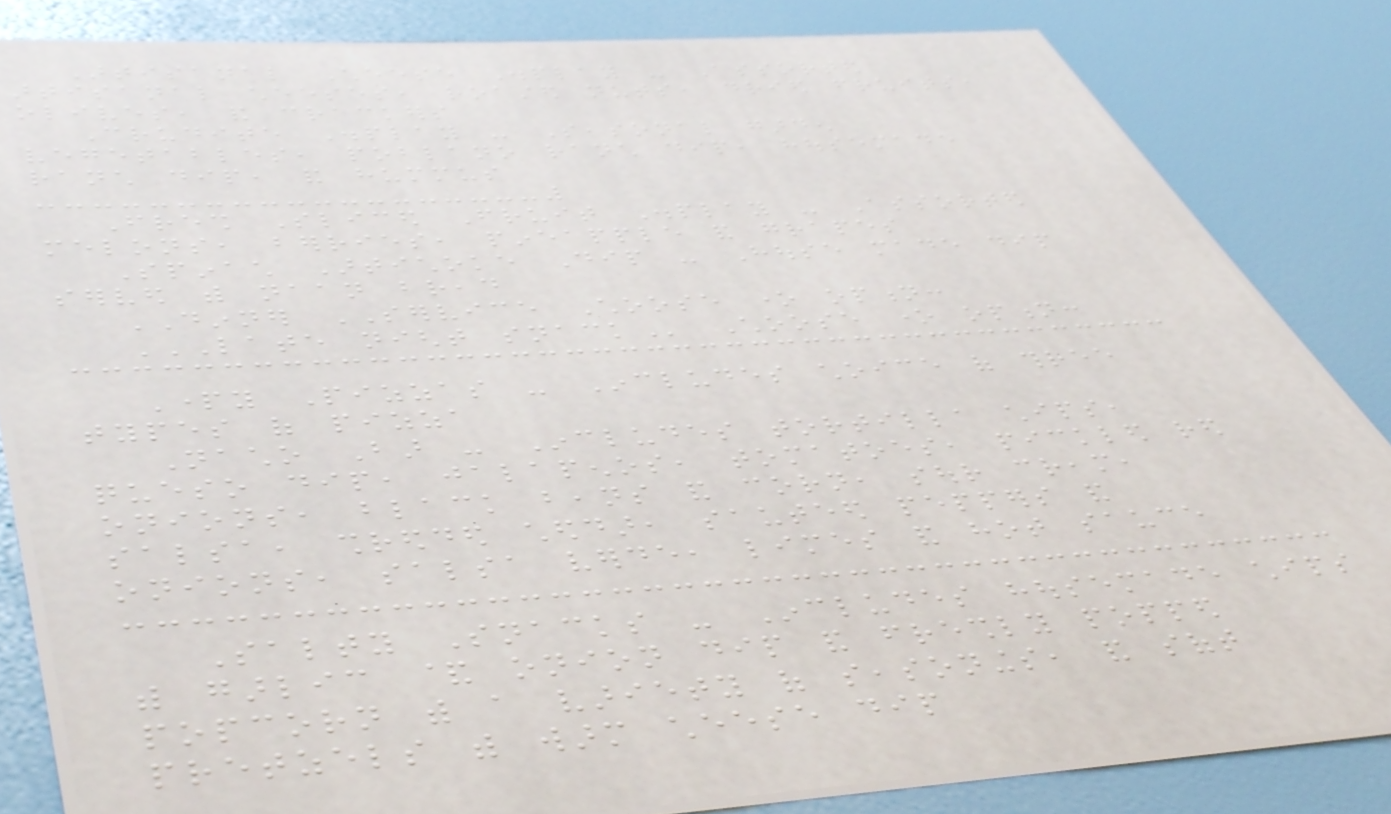Artisanal Cheese Display - Assorted
artisanal cheeses, roasted nuts, dried fruits,
olives, and crackers
Crudite Display - Seasonal garden
vegetables, poblano ranch dip, housemade
ranch dip, and hummus
Fresh Sliced Fruit Display - Assorted
melons, berries, pineapple and grapes
Spinach Artichoke Dip - House made dip
served with naan bread
DINNER SERVICE Choose one option:
LATE NIGHT SNACK Choose one option:
Party Pizzas - Includes choice of three
types of pizza
Nacho Bar - Includes tortilla chips,
queso dip, jalapenos, tomatoes, pickled red
onions, black beans and corn, sour cream,
salsa, shredded cheddar, sauteed peppers and
onions, salsa verde, limes and hot sauce
Salty Snacks - Includes housemade chips
with garlic & onion dip and freshly popped
popcorn with a variety of seasonings, and soft
pretzels with warm cheese dip
